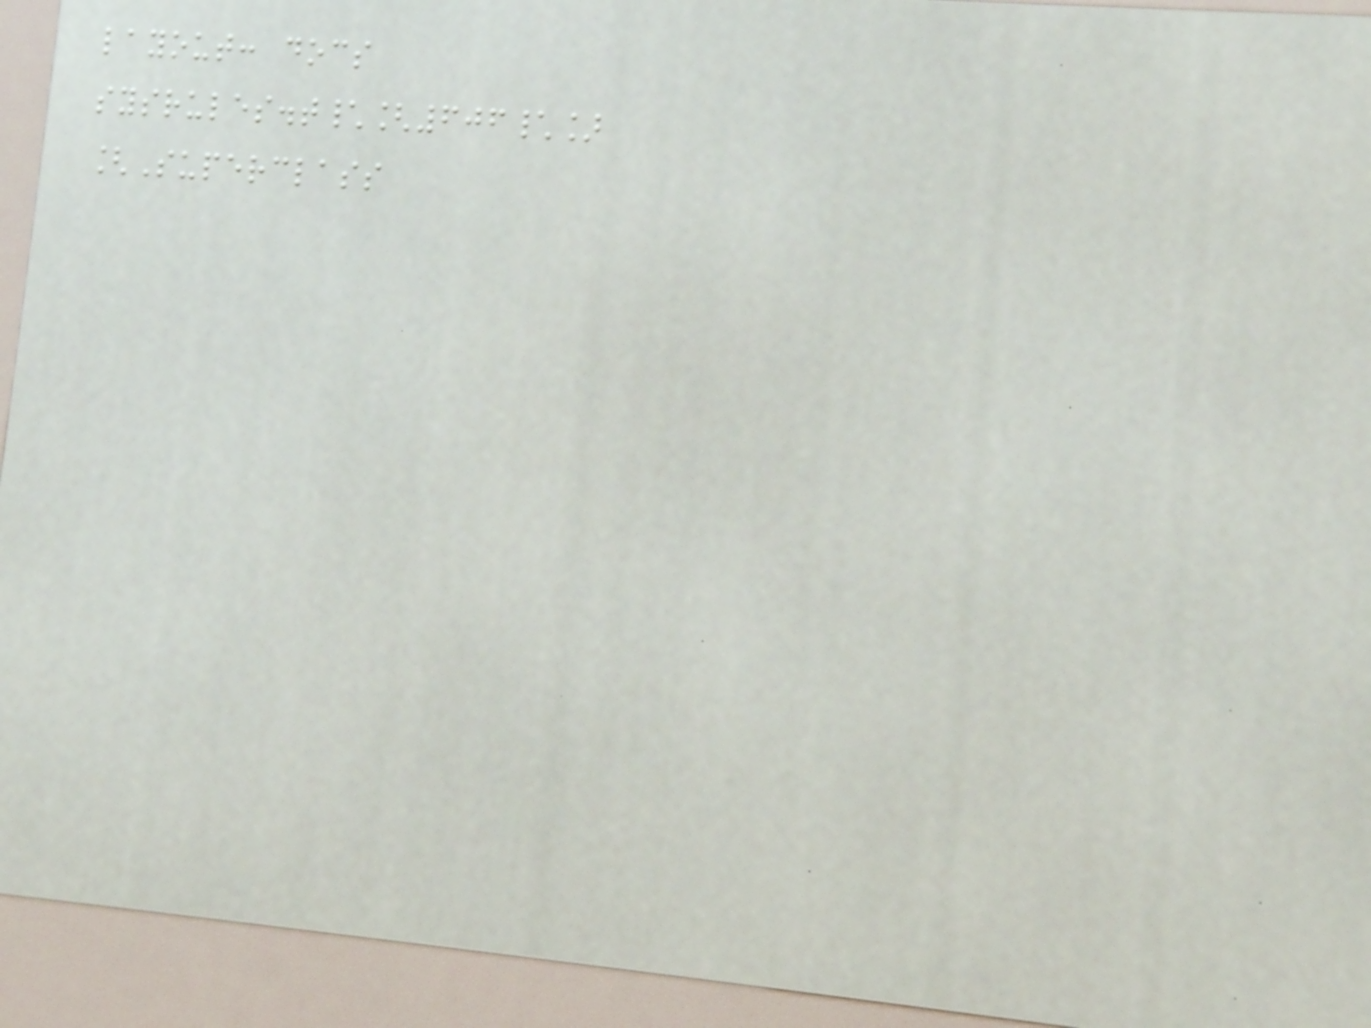layout: docs
sysrules.t\[606\]
[Superclass
